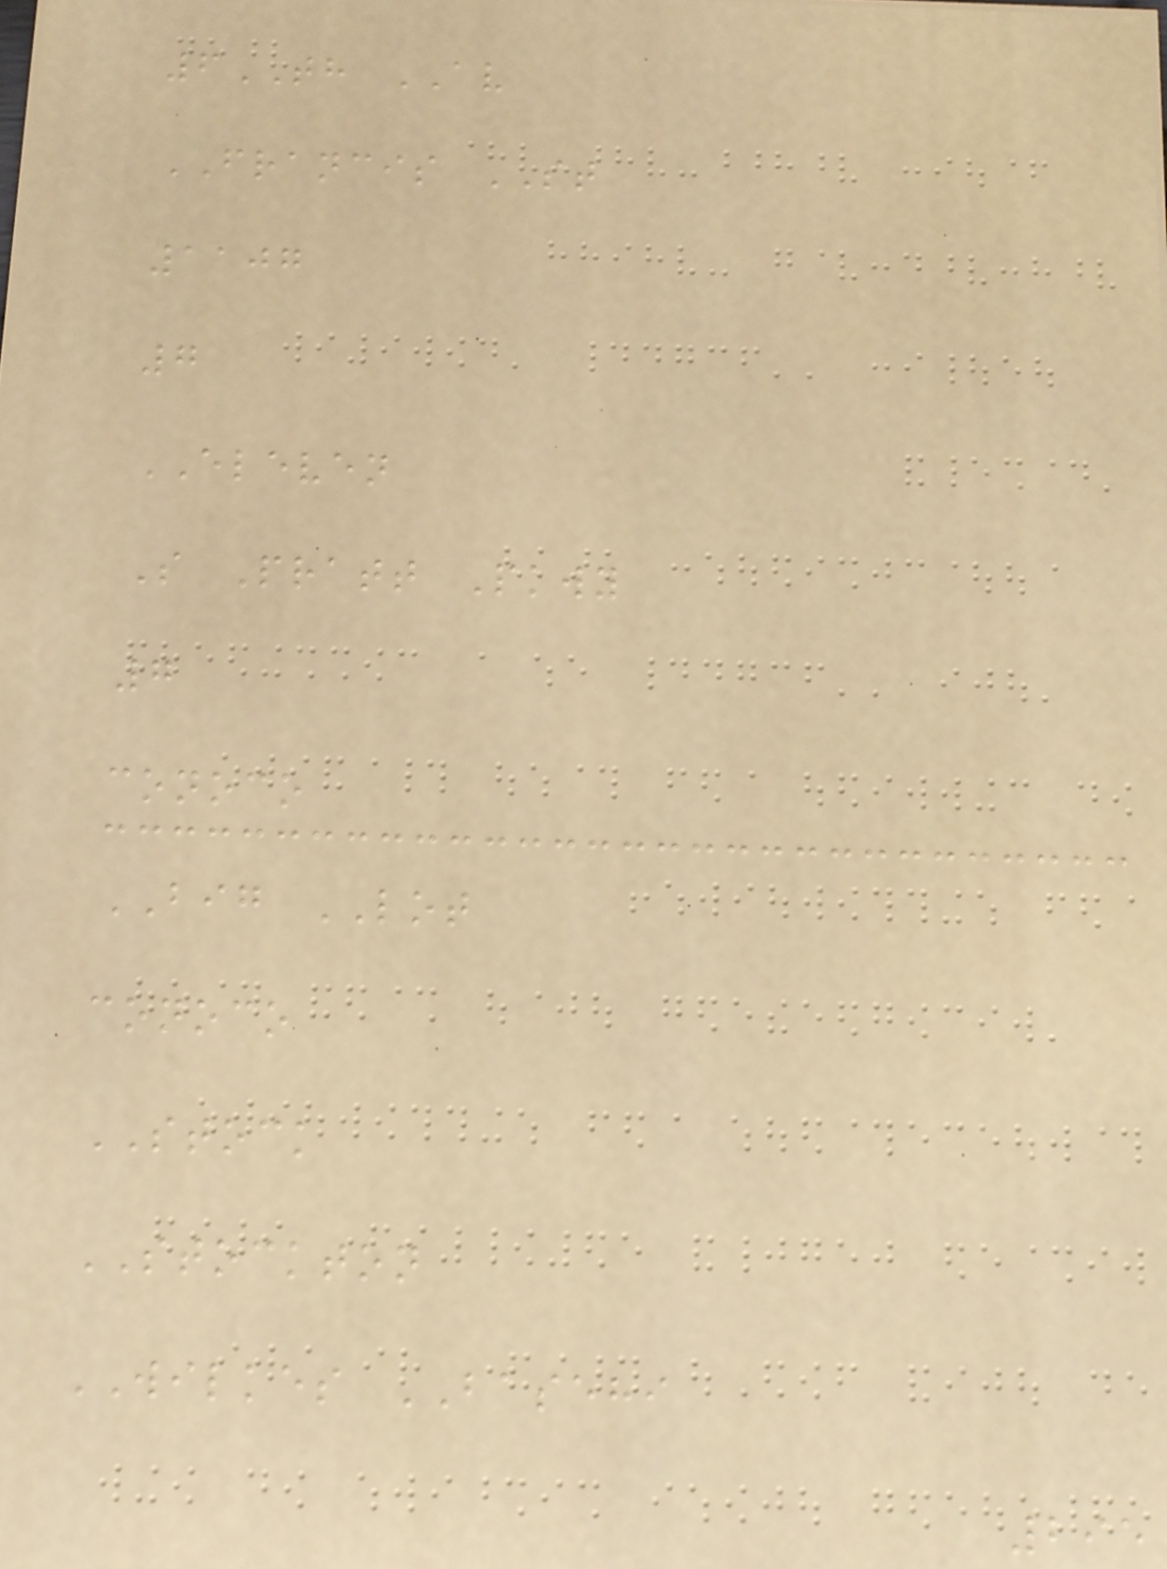6TH AV
FRANCIS ST
1107
7
ELEVEN
S Pratt Pkwy
7
conoco
BIG LOT
conoco
STOCK
STOCKTON
WILKES BASEHI
295
